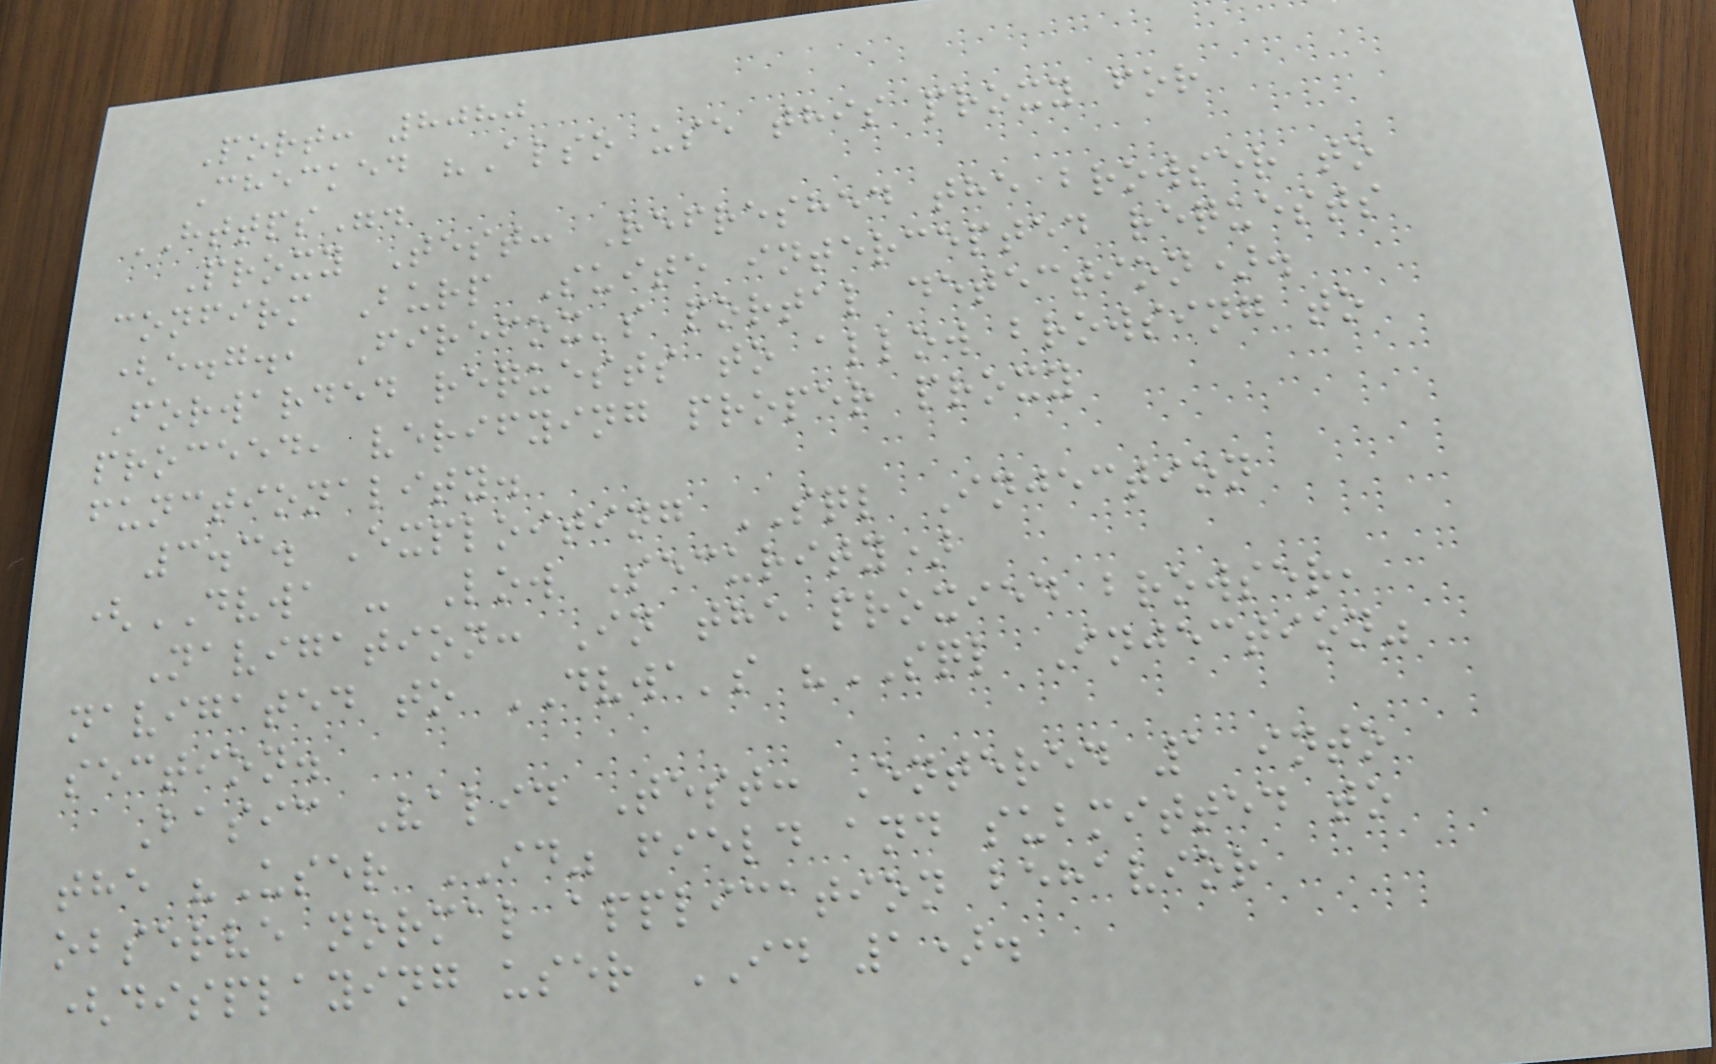Port: 8080
Checked "Also use this proxy for
HTTPS".
Proxy Test: Refreshed the browser to
confirm Burp Suite intercepted requests
(e.g., Firefox's portal detection).
Forwarded requests to allow browsing to
proceed, verifying proper proxy
functionality.
3.3. Exploiting SQL Injection
(DVWA - Low Security)
Navigation: In the proxied browser,
navigated to DVWA's "SQL Injection"
section.
Basic Valid Test: Entered 1 into
the "User ID" field and submitted to
observe normal application behavior
(displaying user ID 1).
